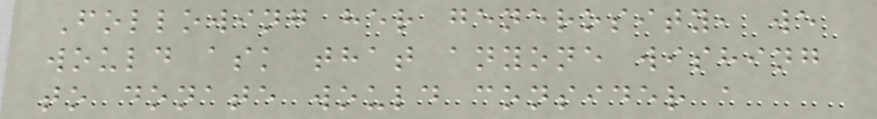Following her generosity, we
would ask that anyone wishing
to donate would consider a
